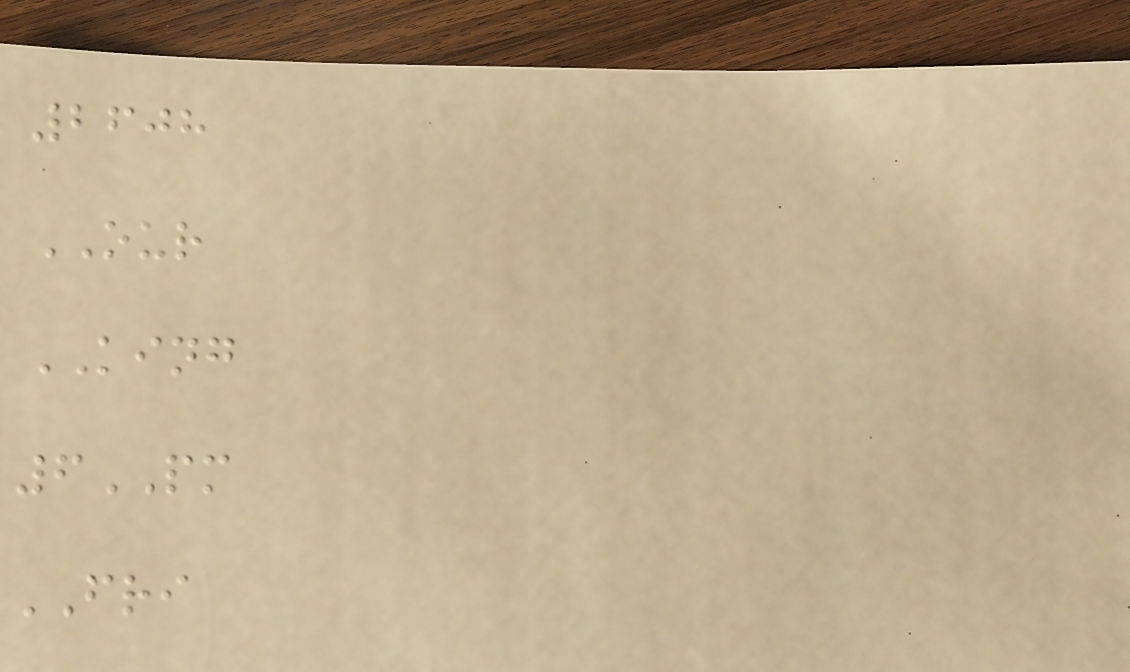2608
OUR
KING
6PM
FRI
